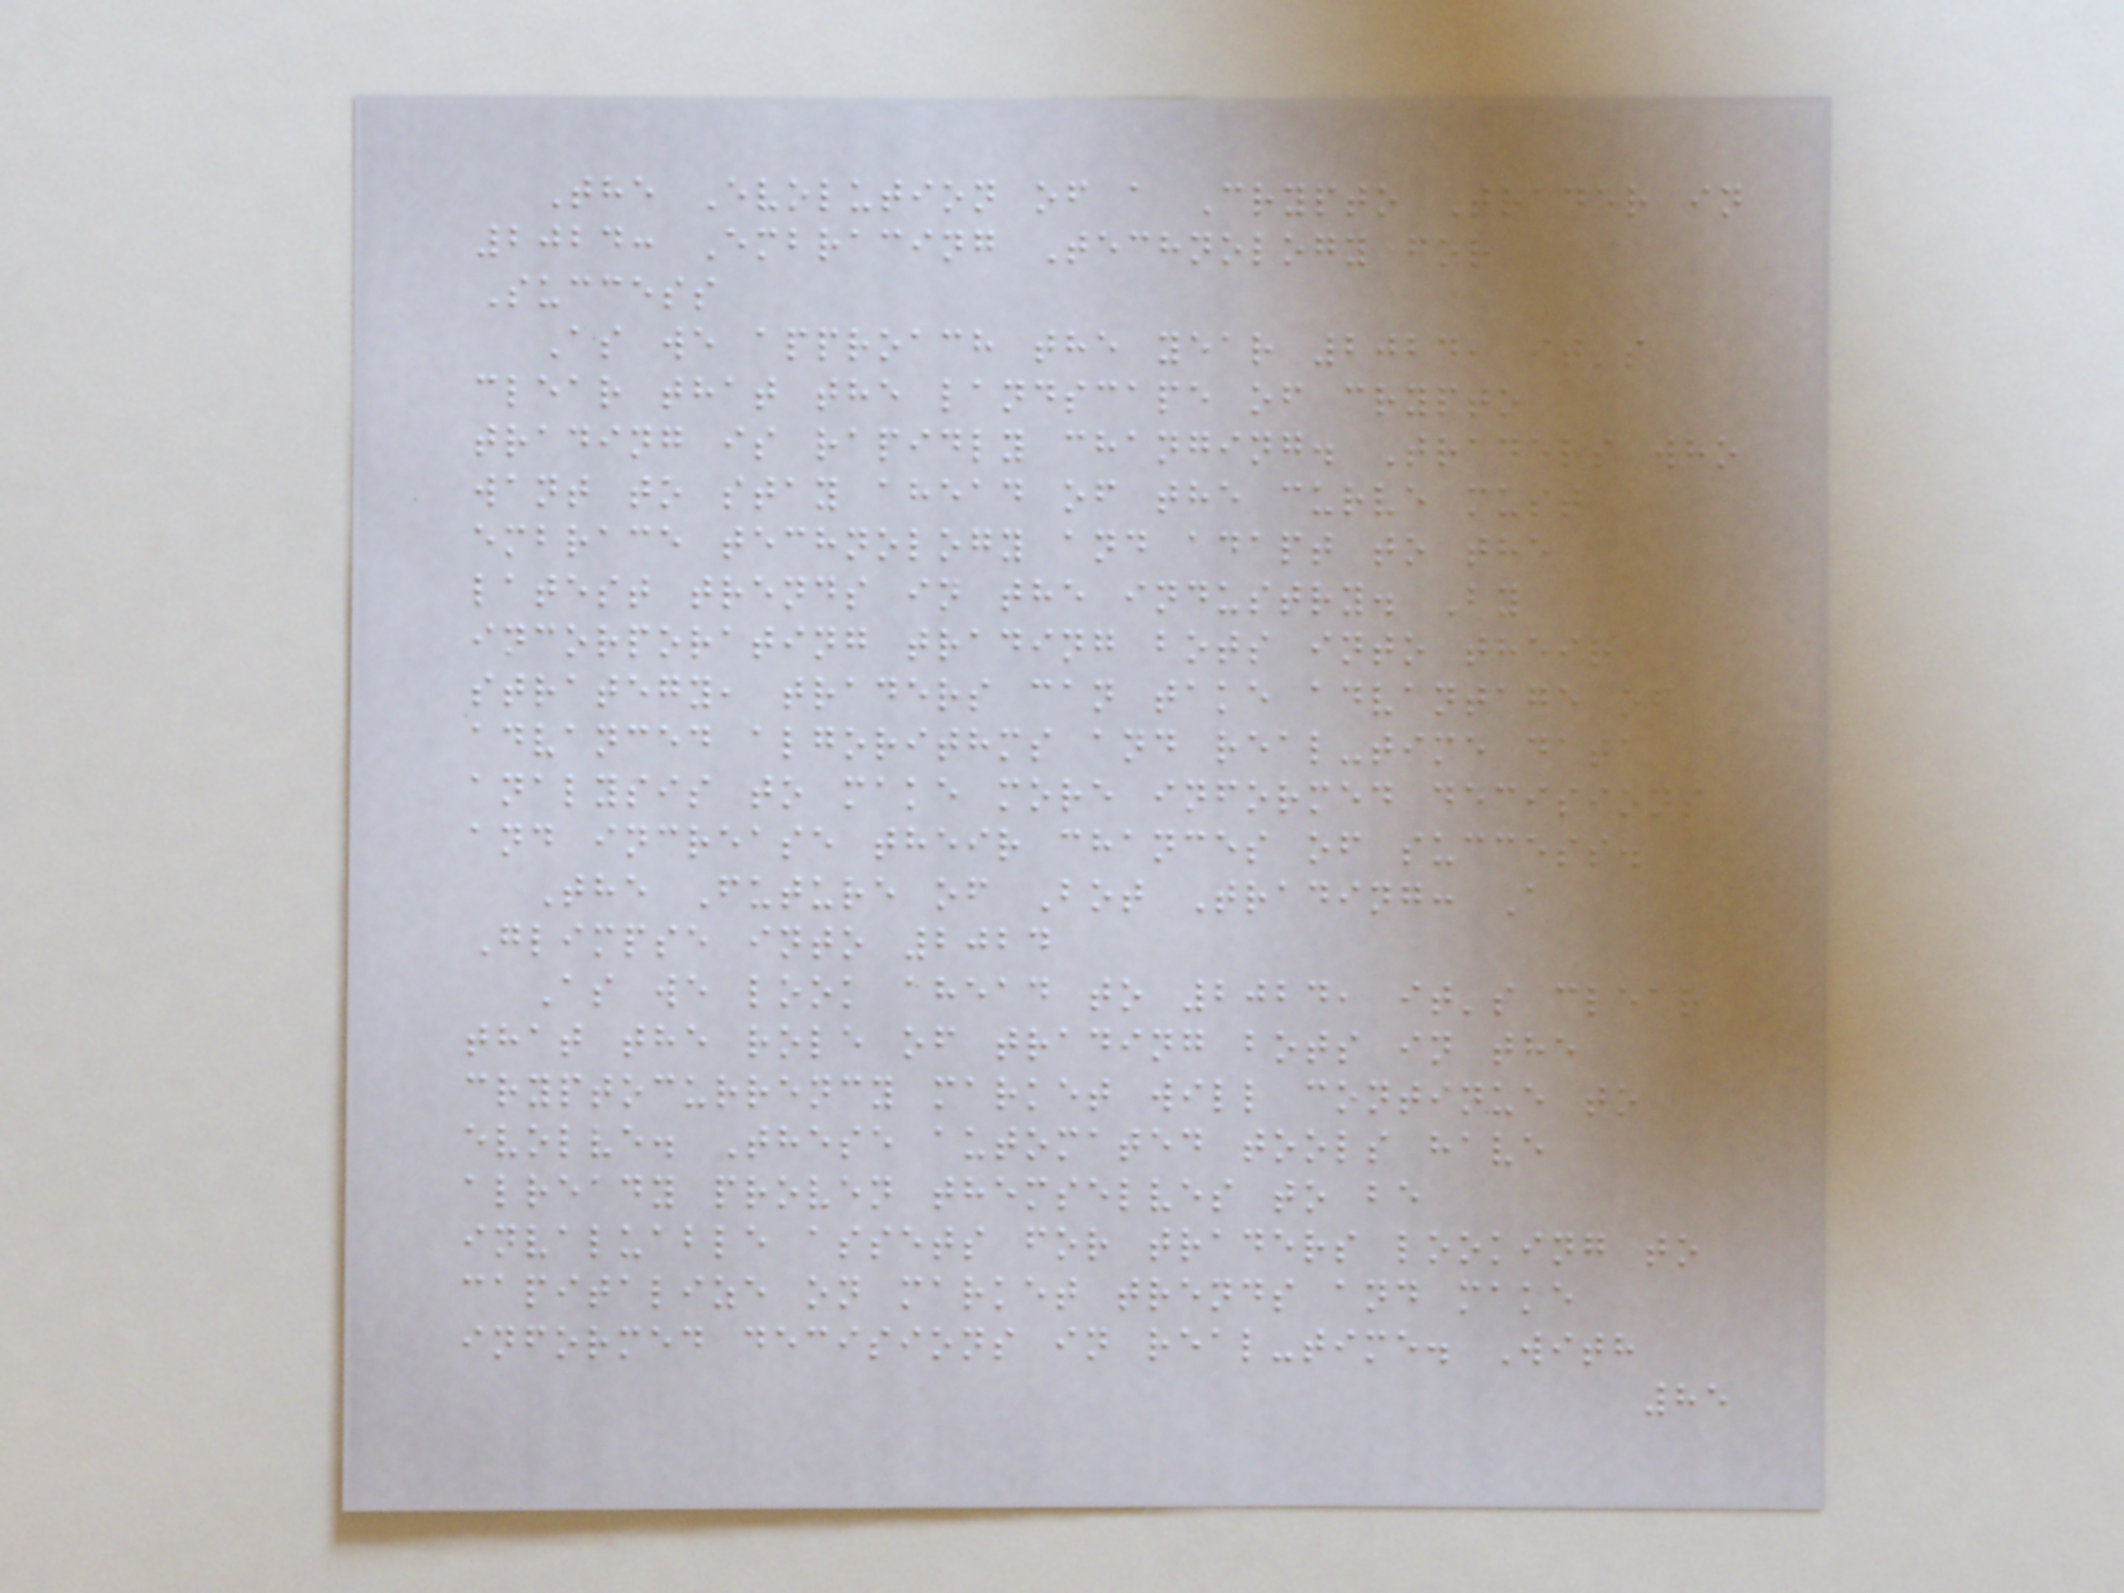The Evolution of a Crypto Trader in
2024: Embracing Technology for
Success
As we approach the year 2024, it's
clear that the landscape of crypto
trading is rapidly changing. Traders who
want to stay ahead of the curve must
embrace technology and adapt to the
latest trends in the industry. By
incorporating trading bots into their
strategy, traders can take advantage of
advanced algorithms and real-time data
analysis to make more informed decisions
and increase their chances of success.
The Future of Bot Trading: A
Glimpse into 2024
As we look ahead to 2024, it's clear
that the role of trading bots in the
cryptocurrency market will continue to
evolve. These automated tools have
already proven themselves to be
invaluable assets for traders looking to
capitalize on market trends and make
informed decisions in real-time. With
85
